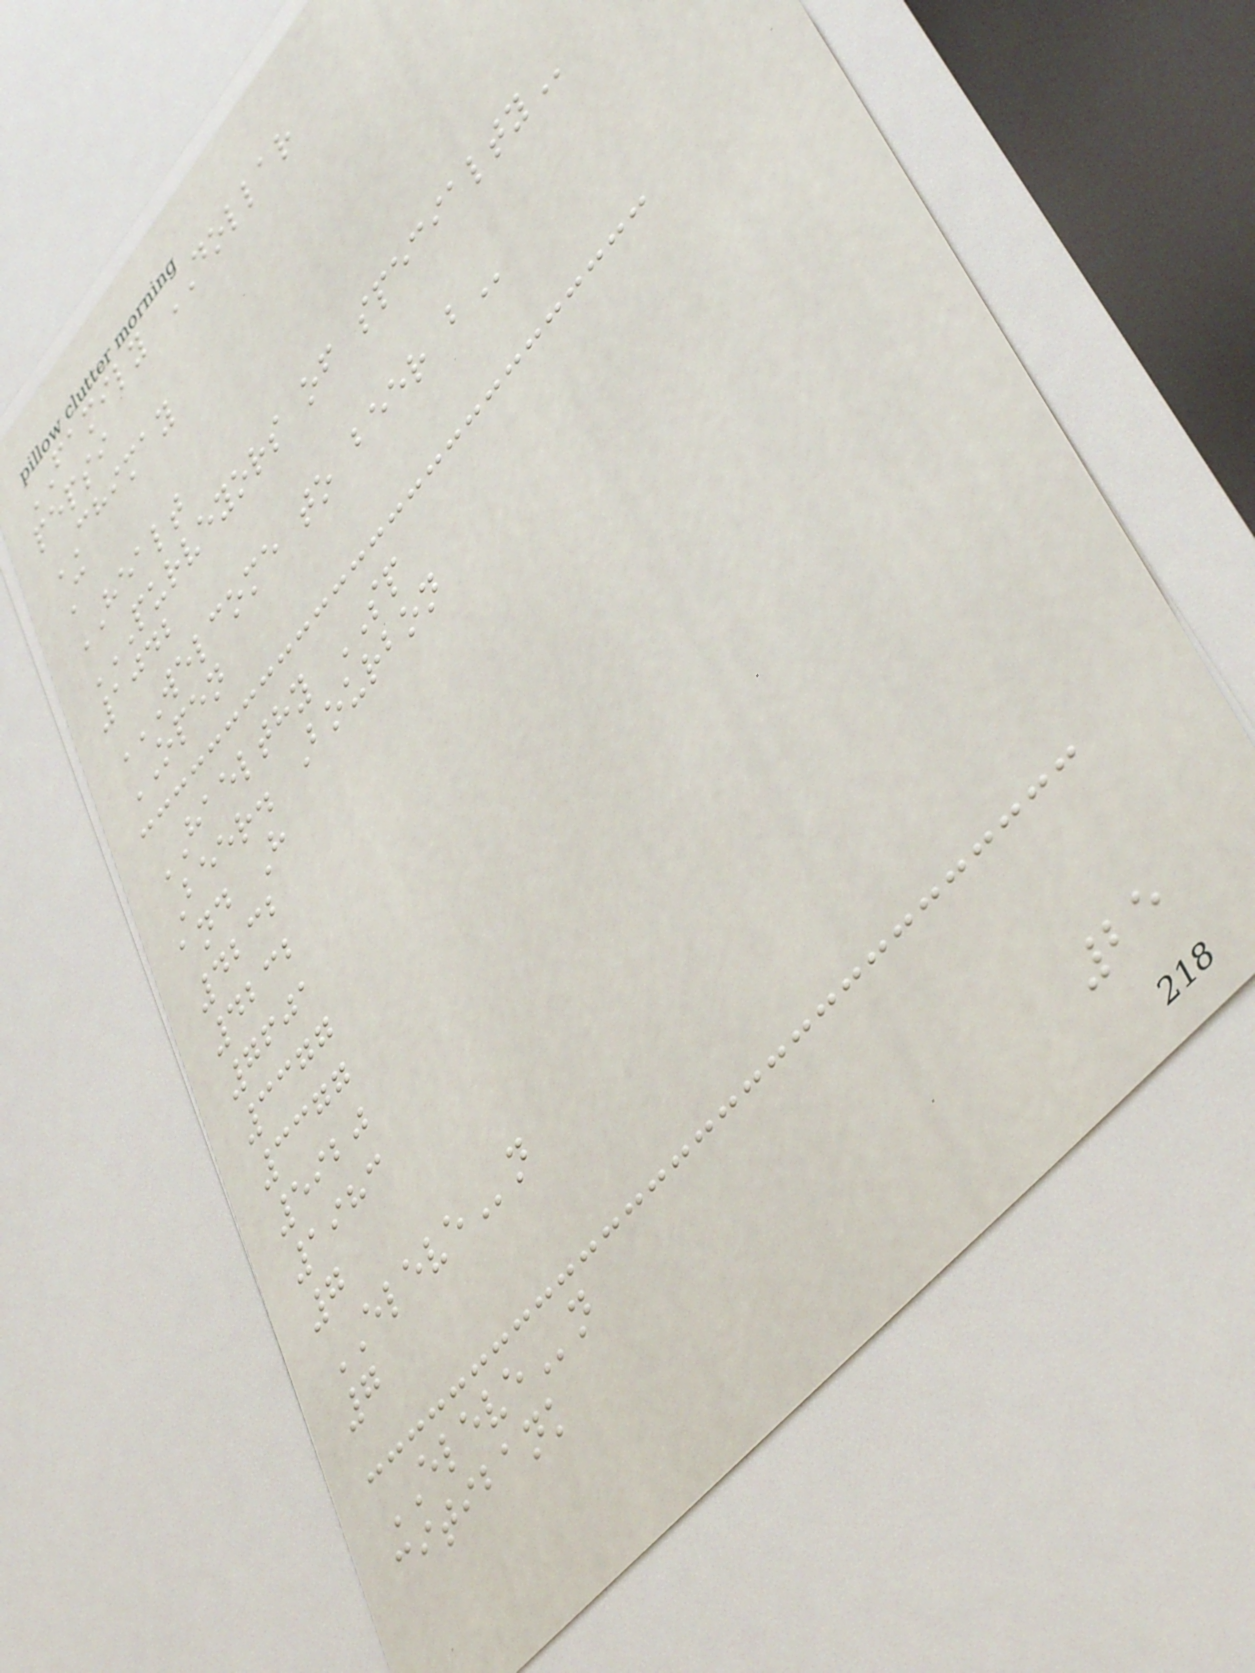FAMILY DOLLAR
pepsi
CHIMAY
C
HEALT
PURVEYORS OF SPECIALTY
1042
WELCOME TO BEER B
OPEN
HAELTHY SP
Beer. Bourbon
and H
4232
4232
7601
3377
3377
5920
1983
7
ELEVEn
7
ELEVEn
citibank
25
